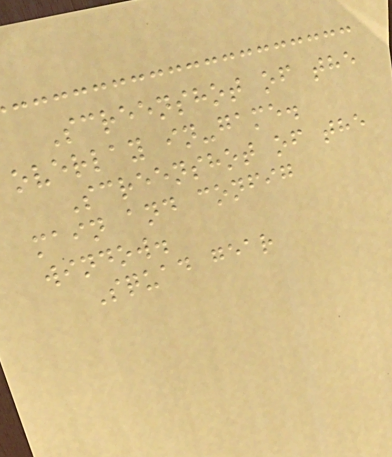Screenshot of the
overlay in-game.
Screenshot of the
main and config
window.
Squad gear
